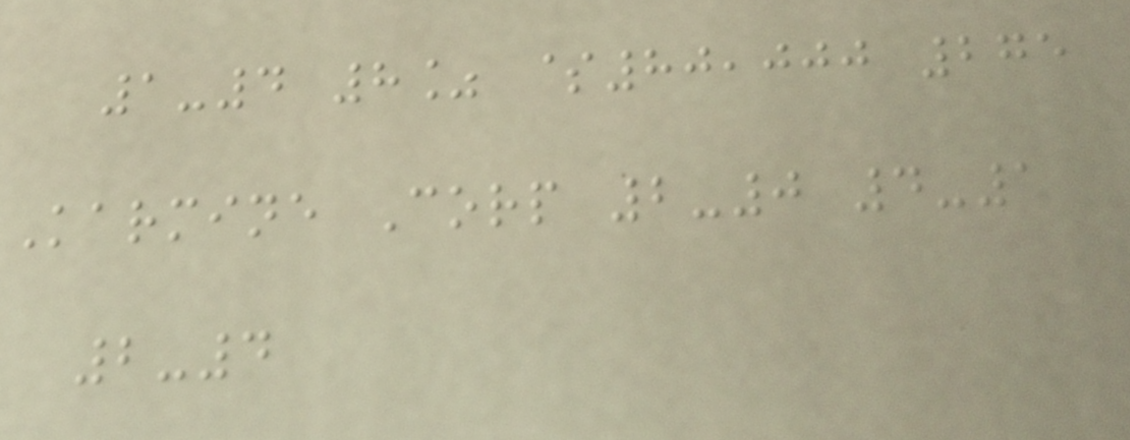1-4 8% $80,000 275
Karmine Corp 2-0 4-1
2-4
